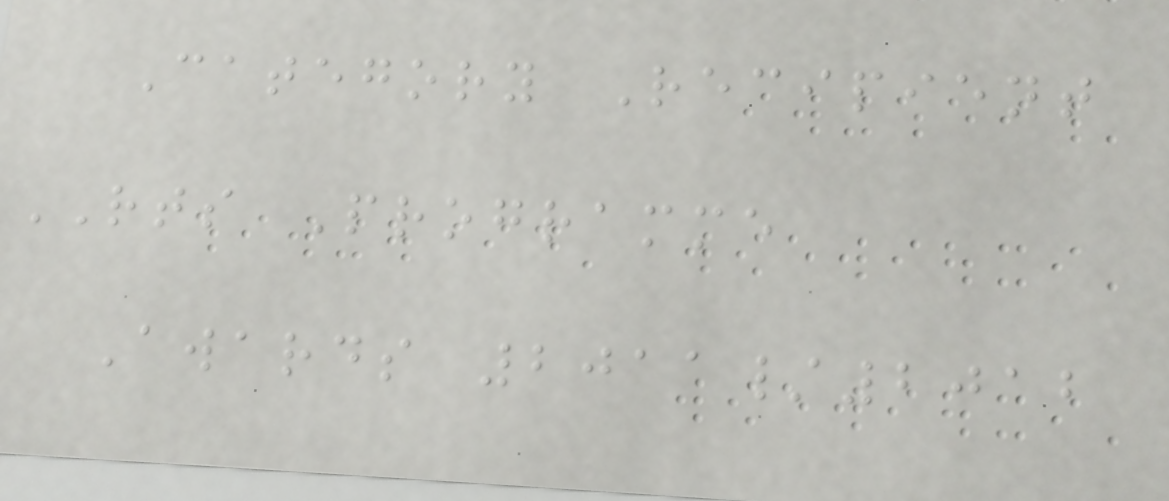Category Recipient
RTS Programme
Awards 2011/2012
